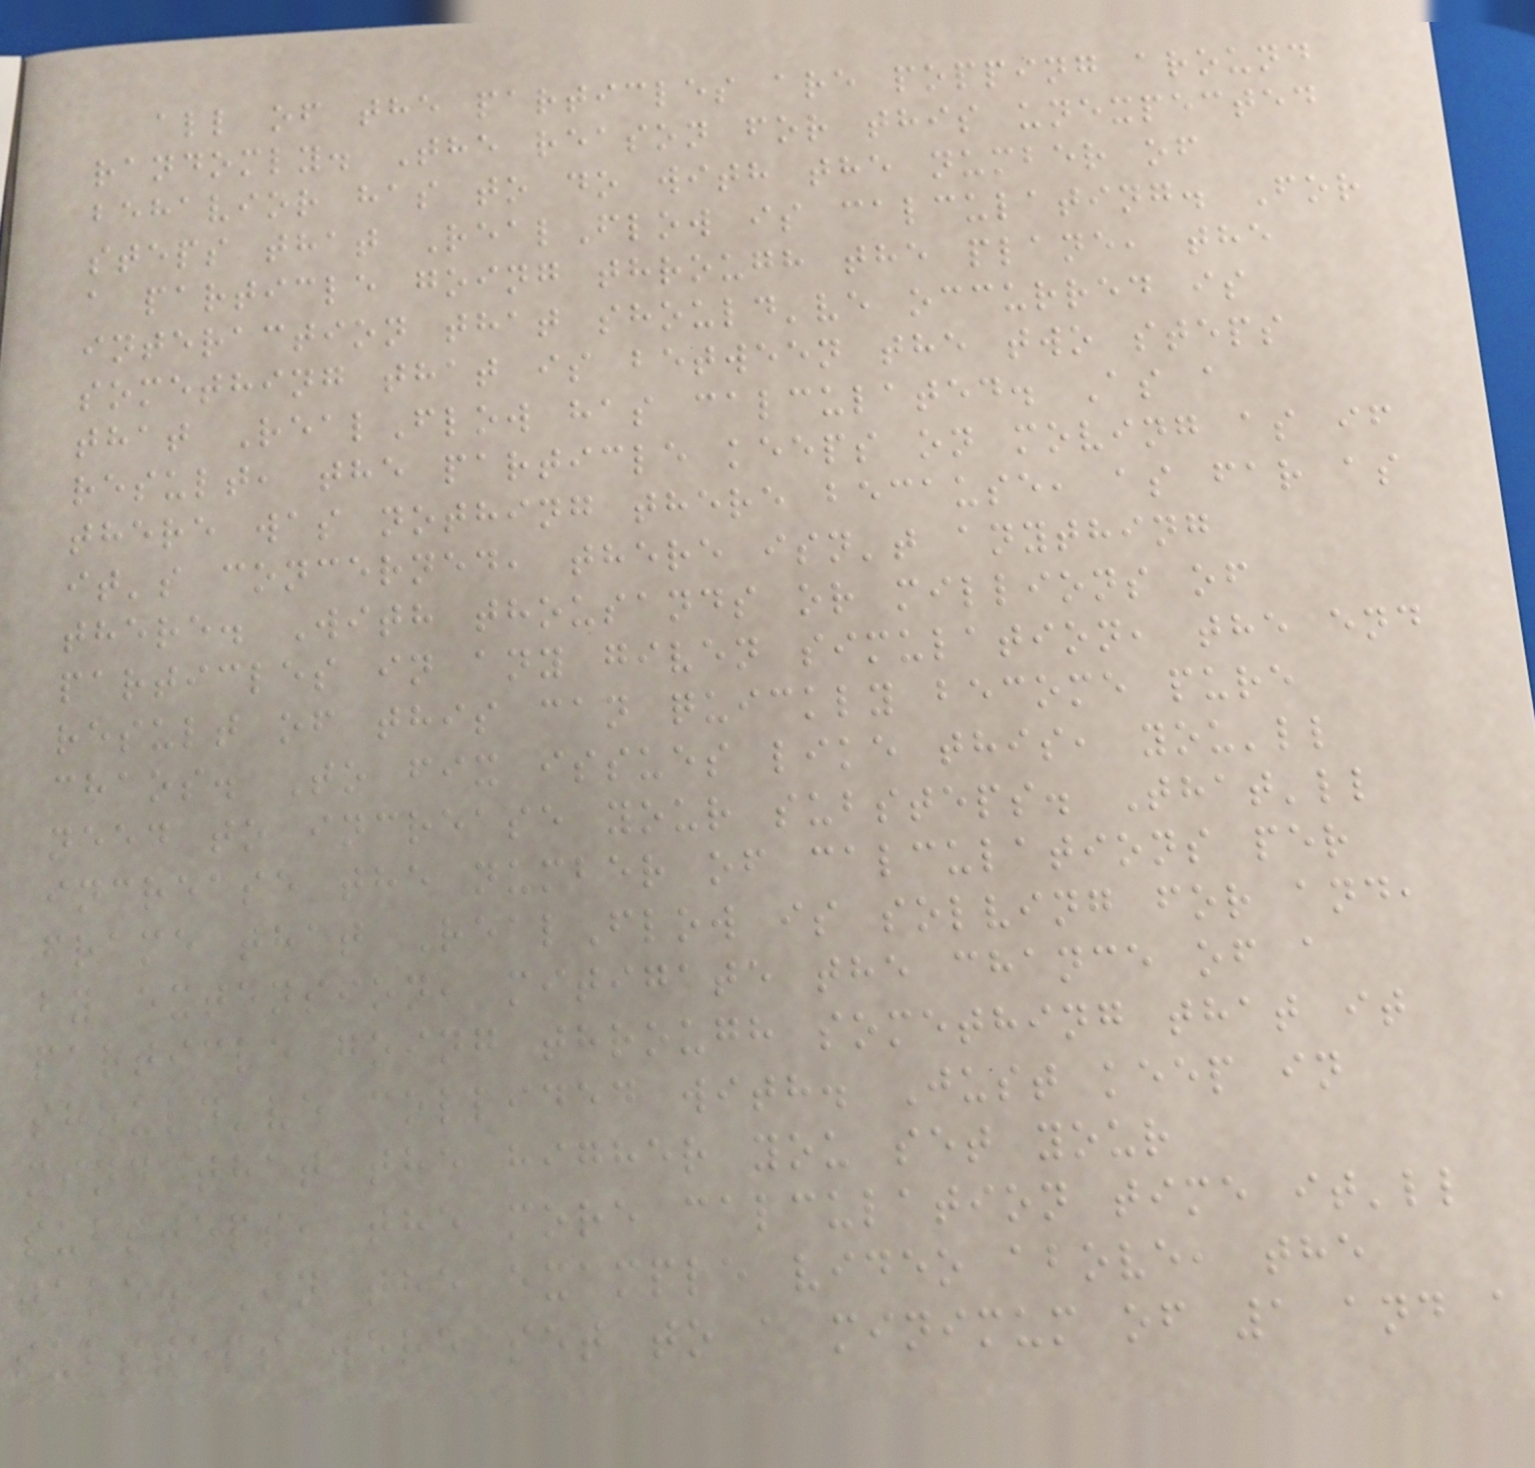all of the particles are popping around
randomly. The reason for this unexpected
behavior has to do with the number of
steps that RealFlow is calculating. For
a particle going through the plane, the
interaction that should've occurred is
something that is between the two steps
that RealFlow has calculated. As a
result, the particle keeps on moving as if
there was nothing there because, as far as
it's concerned, there isn't anything
there. With thousands or millions of
particles in any given simulation, the end
result of this can quickly become pure
chaos. To fix issues like this, you'll
need to increase your substeps. That'll
increase the number of calculations per
frame that RealFlow is solving for and,
by extension, mitigate the chance of a
particle going through something that it
should've collided with. Just keep in
mind that the higher you set your
substeps, the more calculation time it'll
take. In the example video above, the
substeps were set to a minimum of 1 and a
